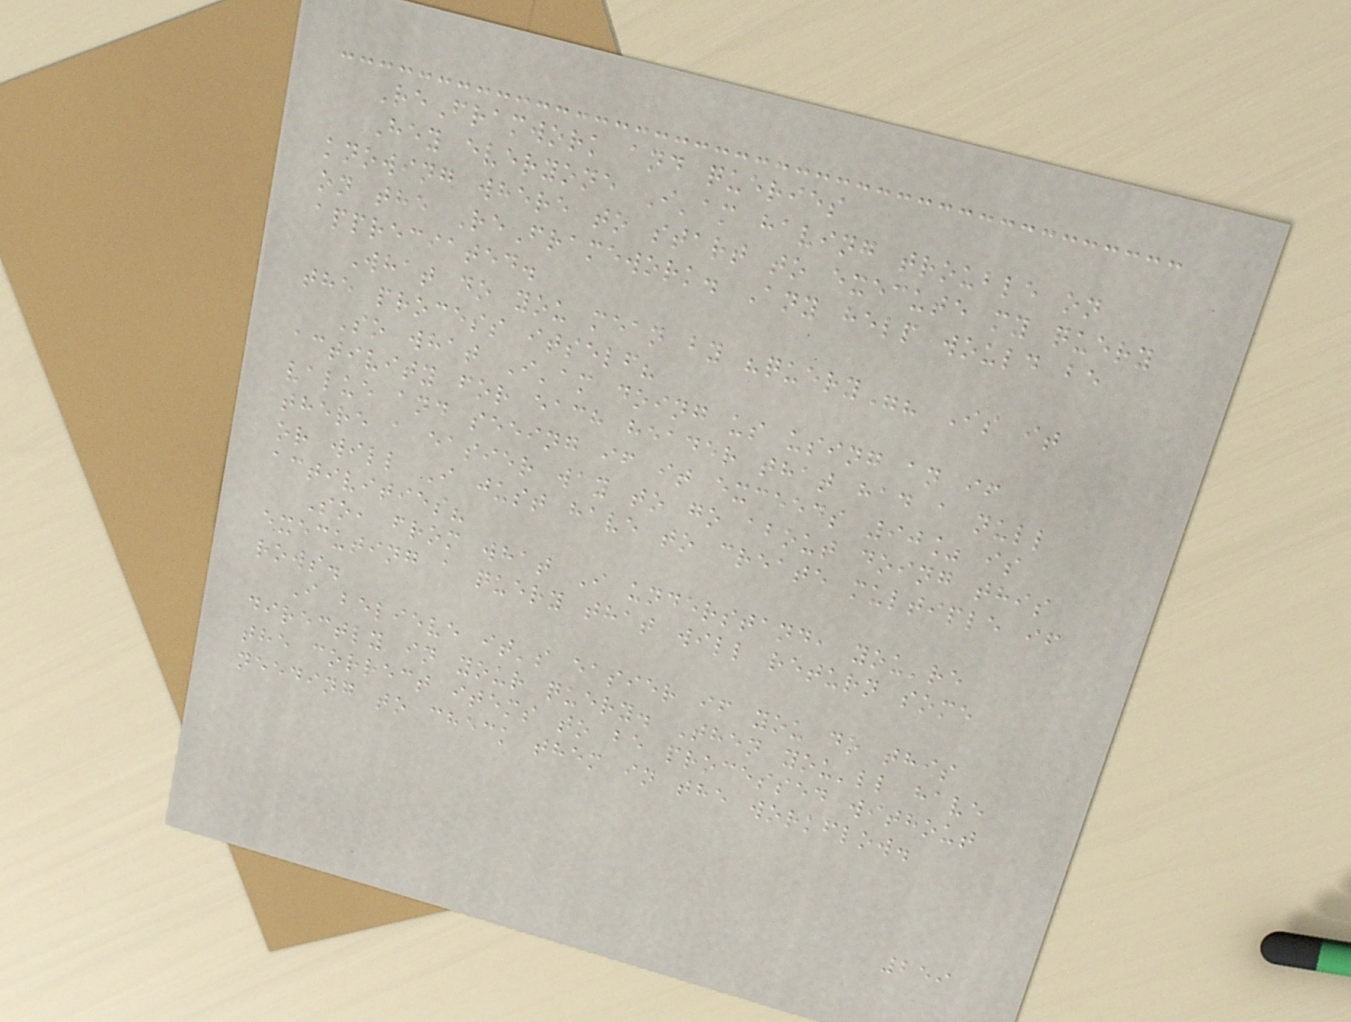ReFramwork and queries
Hey everyone I'am having trouble on
knowing where to start to execute my query
on the ReFramework. Any help would be
appreciated.
What do you mean by "query"? Is it
the process itself?
So what I'am doing us using an if
activity for each header that had a null
value and seeing if it exceeds 90% is
there a easier way to go about doing this
or will I just have to create multiple if
activities?
So, from what I understand, you're
executing a query that will return some
rows.
I believe it's easier if you do this
directly in your query. Then you'll have
the correct items to be processed without
needing to check them in the workflow.
259
